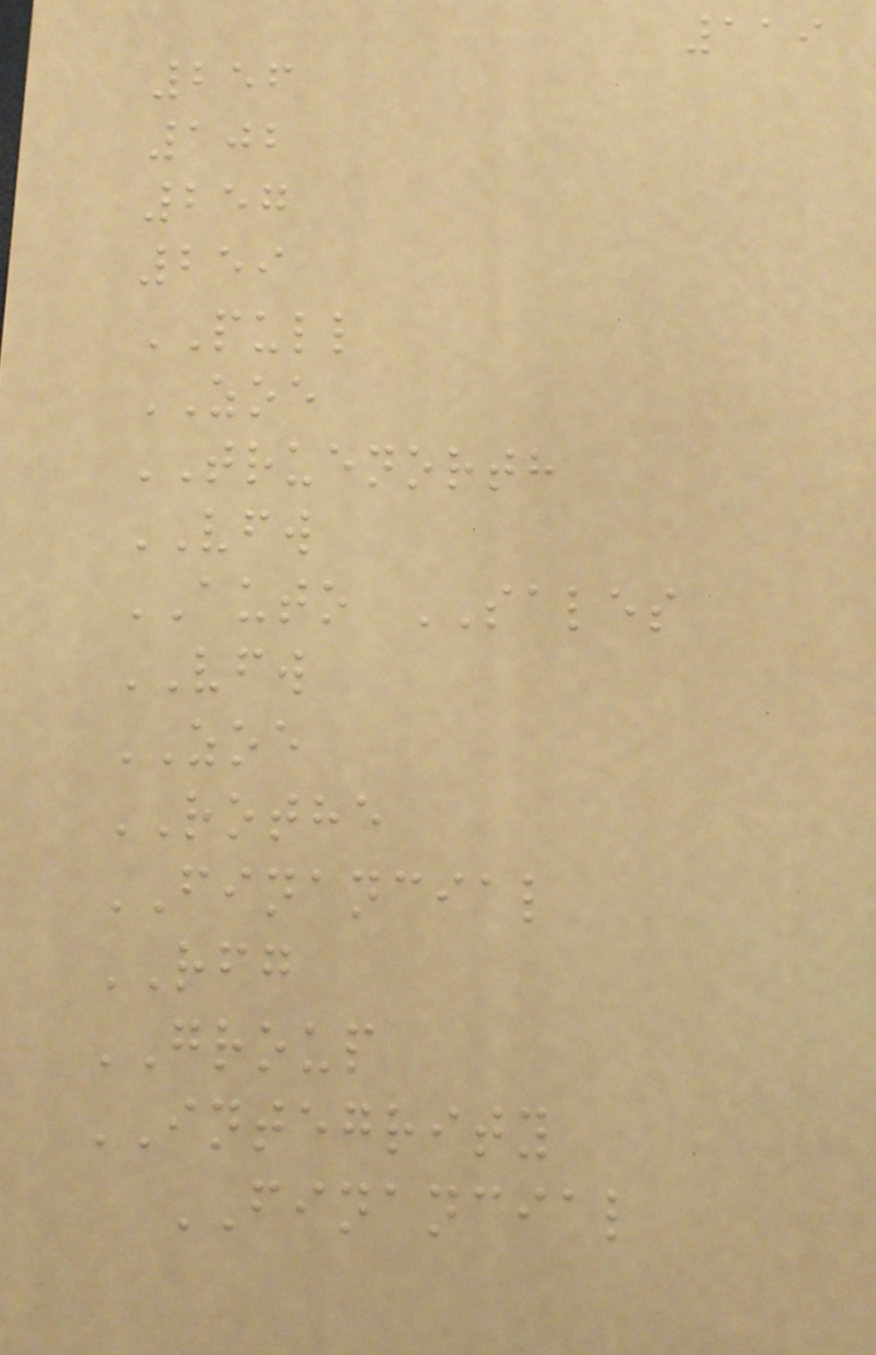119
256
102
257
259
PULL
ZOE
TRUENORTH
VFW
AUTO SALES
VFW
ZOE
ROTHE
FINANCIAL
RFG
GROUP
INTEGRITY
FINANCIAL
